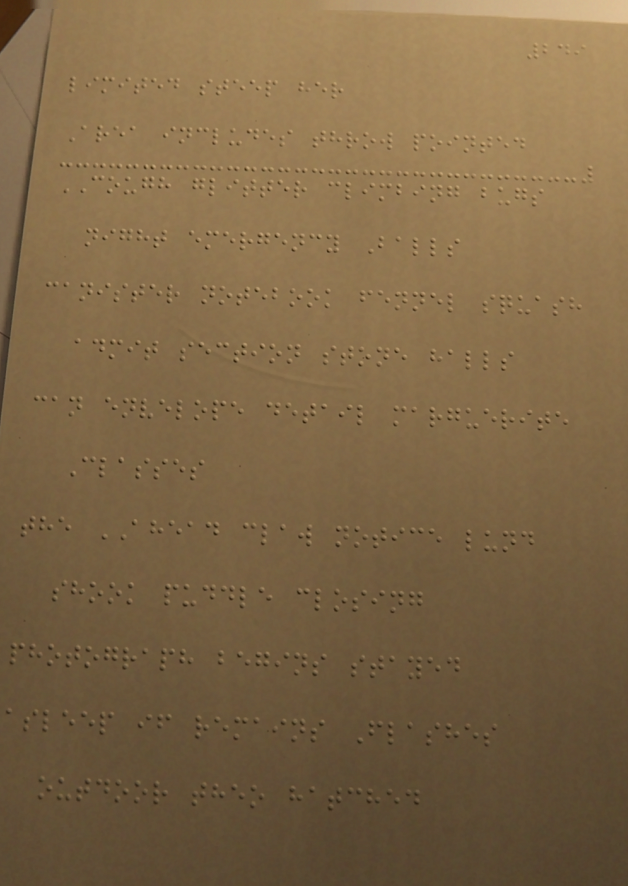249
limited steep her
Area includes throw pointed
COUGH glitter climbing bugs
night emergency Balls
canister notebook fennel squash
admit section stone halls
can envelope detail marguerite
Classes
the AHEAD claw notice lund
shook puddle closing
photograph begins stayed
asleep if remains Flashes
outdoor theo hatched
